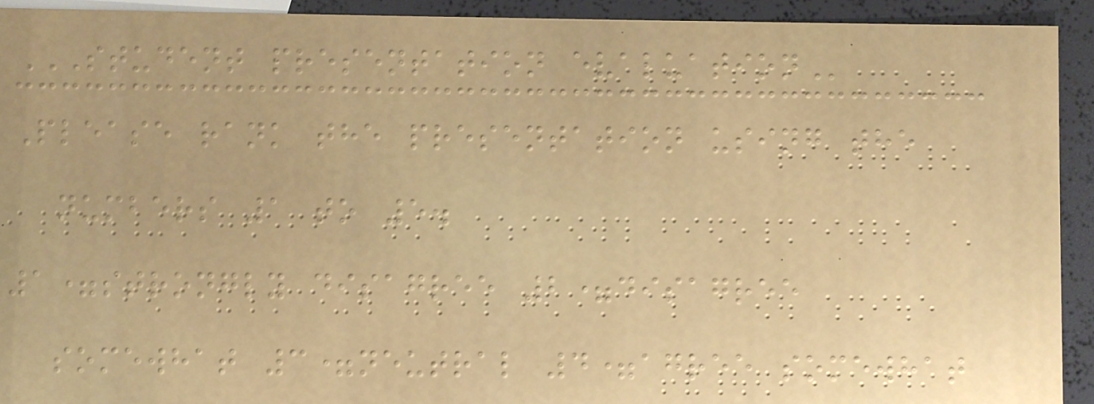STUDENT PRESENTATION EVALUATION
Please rank the presentation using the
numbers 1 to 5.
1=strongly disagree 2=disagree
somewhat 3=neutral 4=agree somewhat
